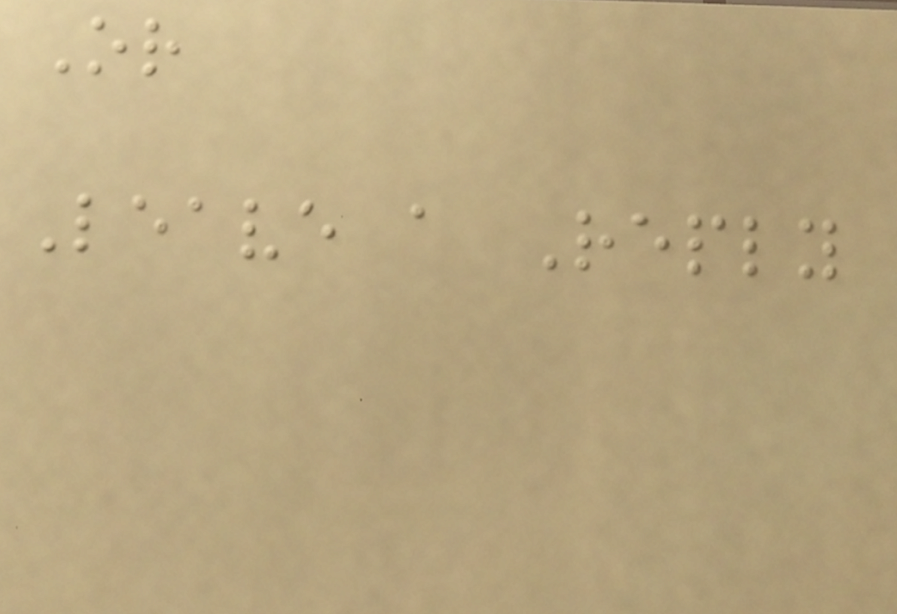Or
Leave a Reply
